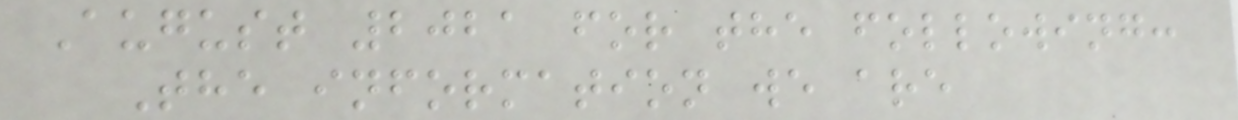August 2021 for the following:
The information we are
